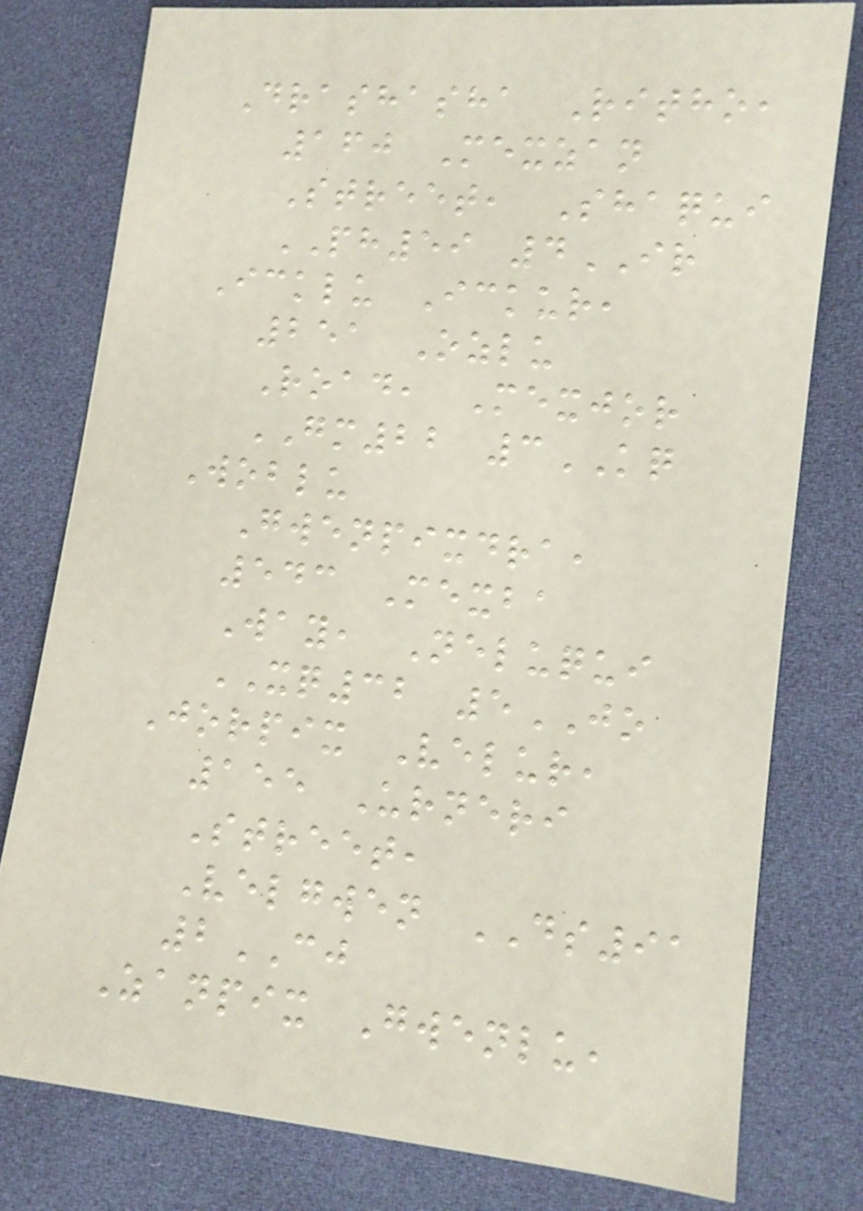Drashasha Ritho,
160 Mexzan
Street, Shaqui
PH59 4IR
Icklu Ickur,
251 Ozlu
Road, Mexjor
GM22 3KQ
Woblu
Gwenpixdra,
543 Mexba
Way, Neluqui
XQ32 5JO
Jorpix Velur,
155 Urneri
Street,
Velgwen DS91
2CJ
Zanpix Gwenlu,
